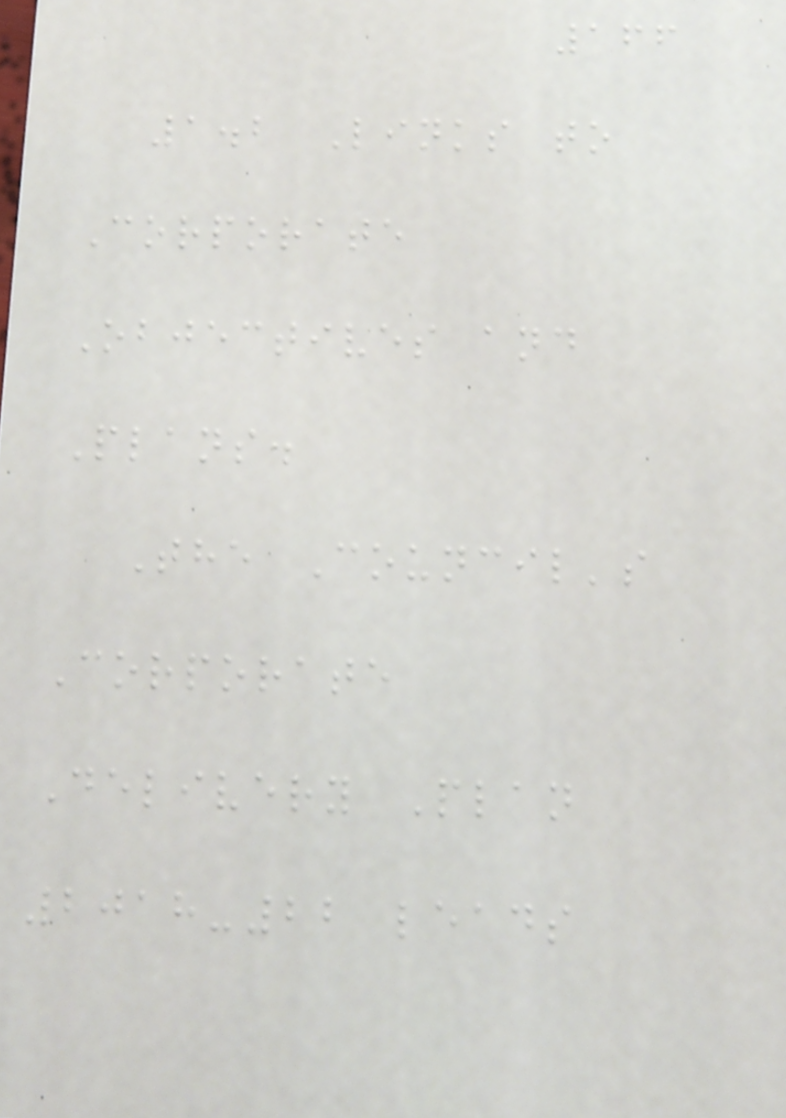166
1.2 Links to
Corporate
Objectives and
Plans.
The Council's
Corporate
Delivery Plan
2018-22 leads
